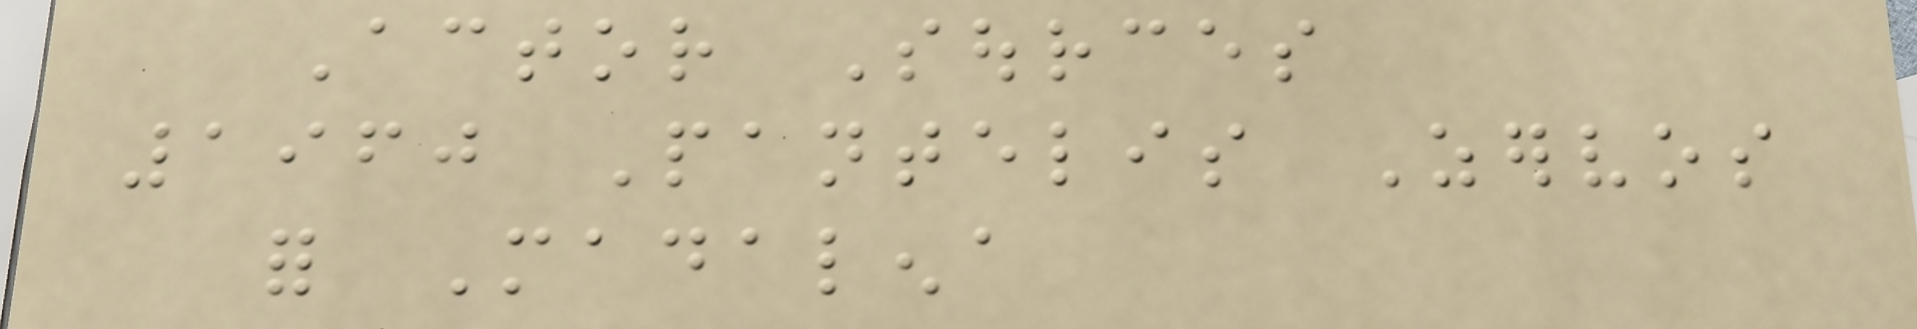Actor Sources
1960 Pantelis Zervos
for Madalena
